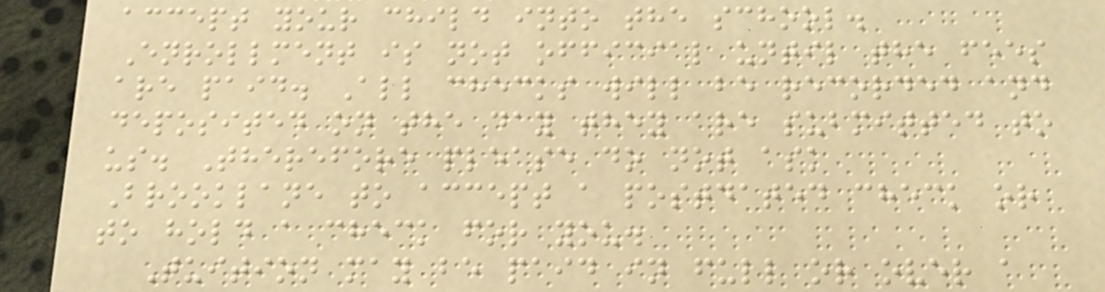accept your child into the school.
Enrollment is not official until the fees
are paid. All checks will be recorded and
deposited on the day they are submitted to
us. Therefore please do not ask
Brooklane to accept a postdated check or
to hold a check for you.
Tuition may be paid in full or over a
